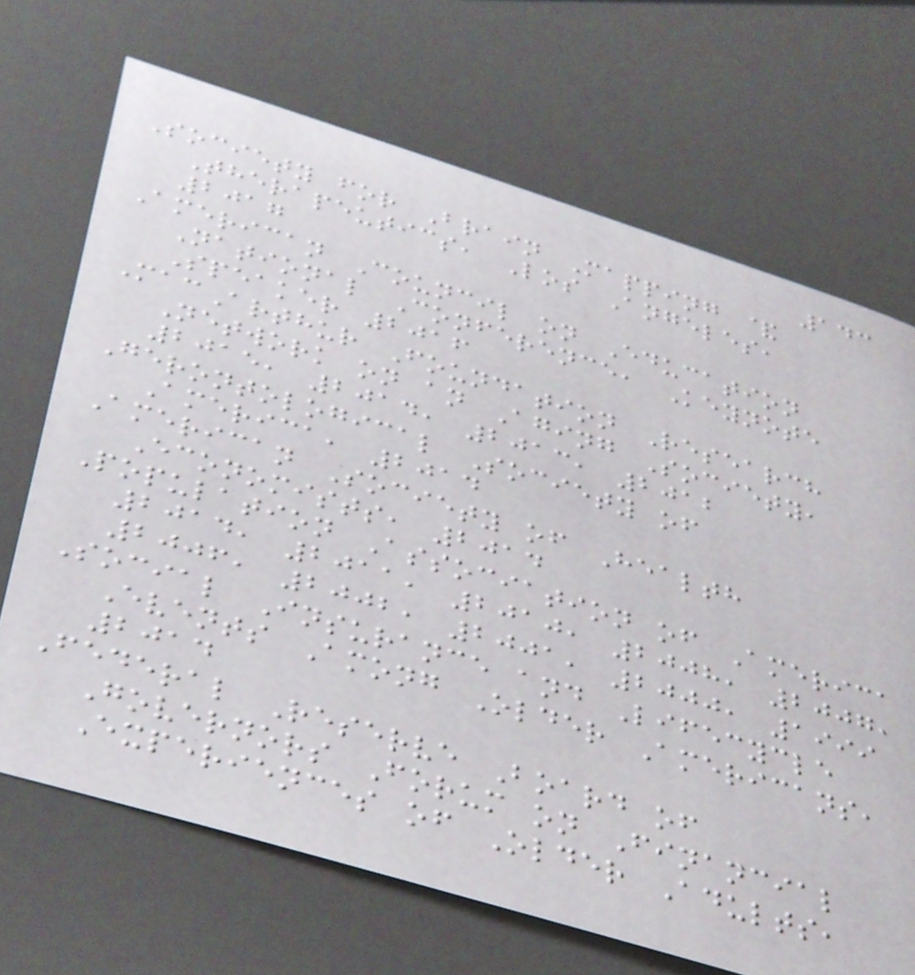143
Society for Brain Mapping &
Therapeutics, Los Angeles,
2017
American Council on Education
National Conference, Keynote
Speaker 2016
MacArthur Foundation Research
Network on an Aging Society,
2015, 2014, 2013, 2012
Gerontological Society of
America, 2014
American Society of Health
Economists, 2014
Population Association of America
2014, 2011, 2010, 2008, 2007,
2006, 2002, 2001, 2000, 1999
Social Insurance and Lifecycle
Events Among Older Americans,
2014
Federal Reserve Board of
Governors Forum on Financial
Experiences of Older Adults,
